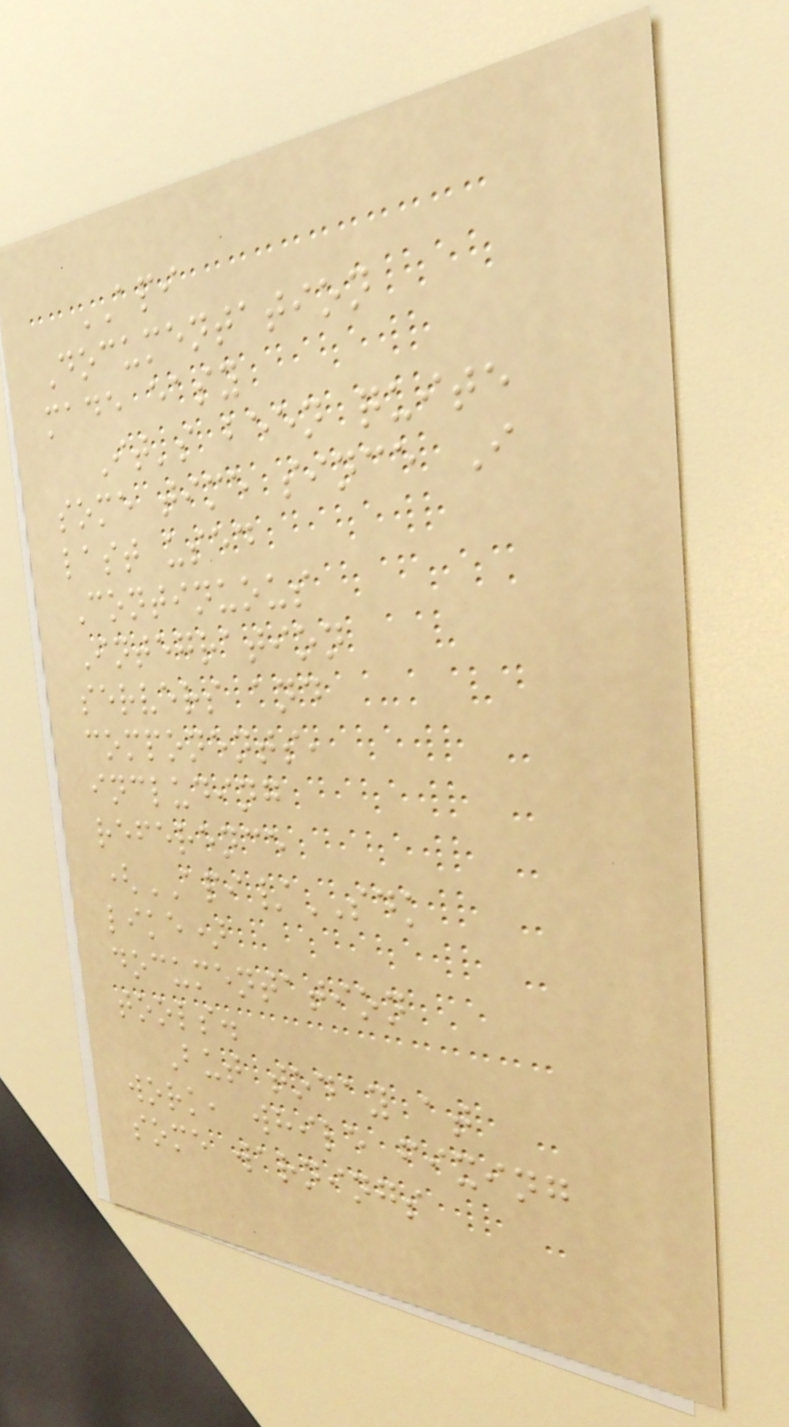API
Documentation
made easy
It's been quite
some time since I
last used
Continuous
Integration
servers and
components,
including
reference
(API/SDK
like)
documentation
tools.
But today at
work, while fixing
some warnings
